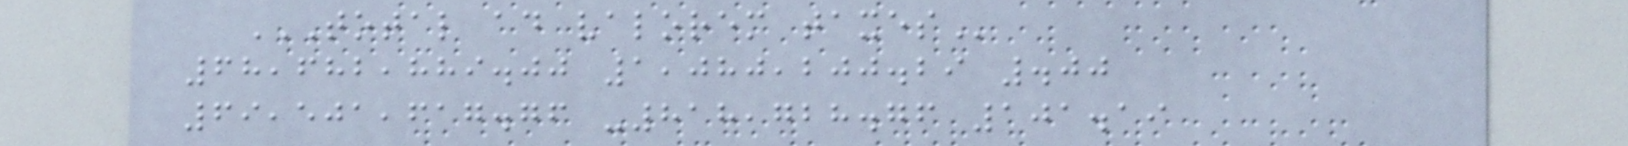TOTAL AD VALOREM TAXES
68,682,889.00 1,080,200.29 .00
69,501,617.76 -818,728.76 101.19
